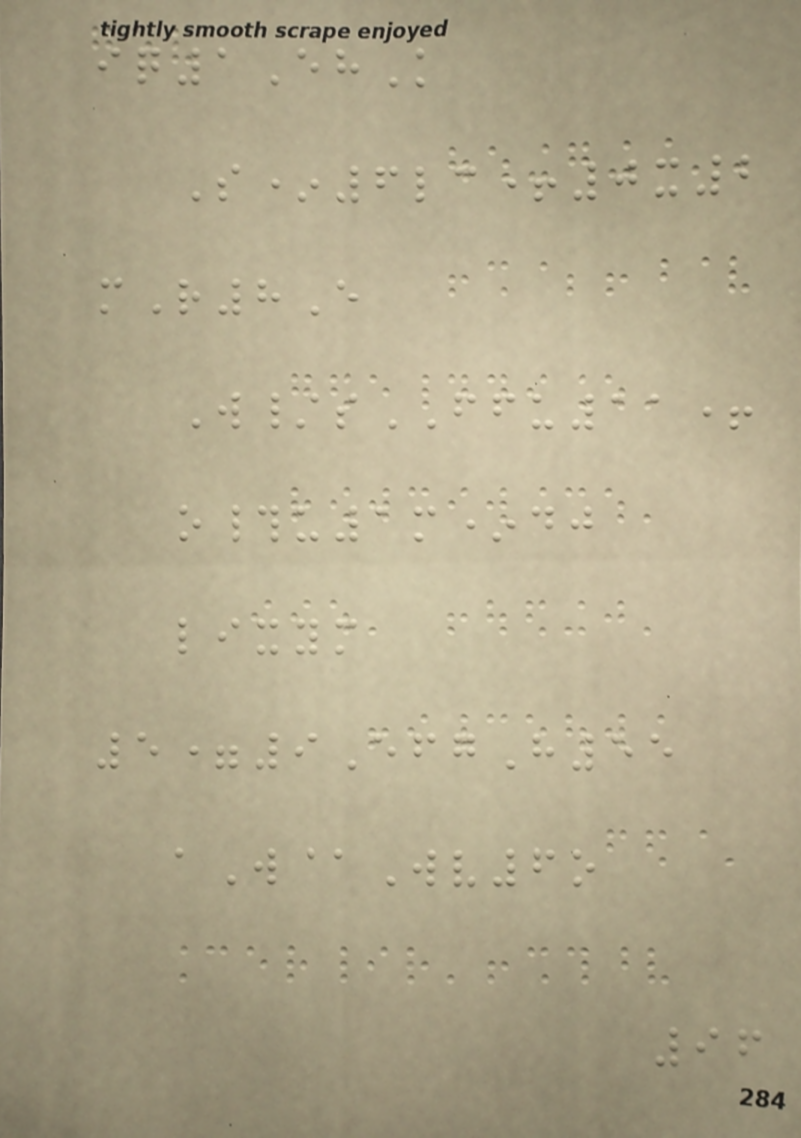iq1EhK
S*6lc+0x2
mR8E
W/sFFU11+
o#u1m*dj
lixym
5=9EfgH55
aW@Wv6o
96
